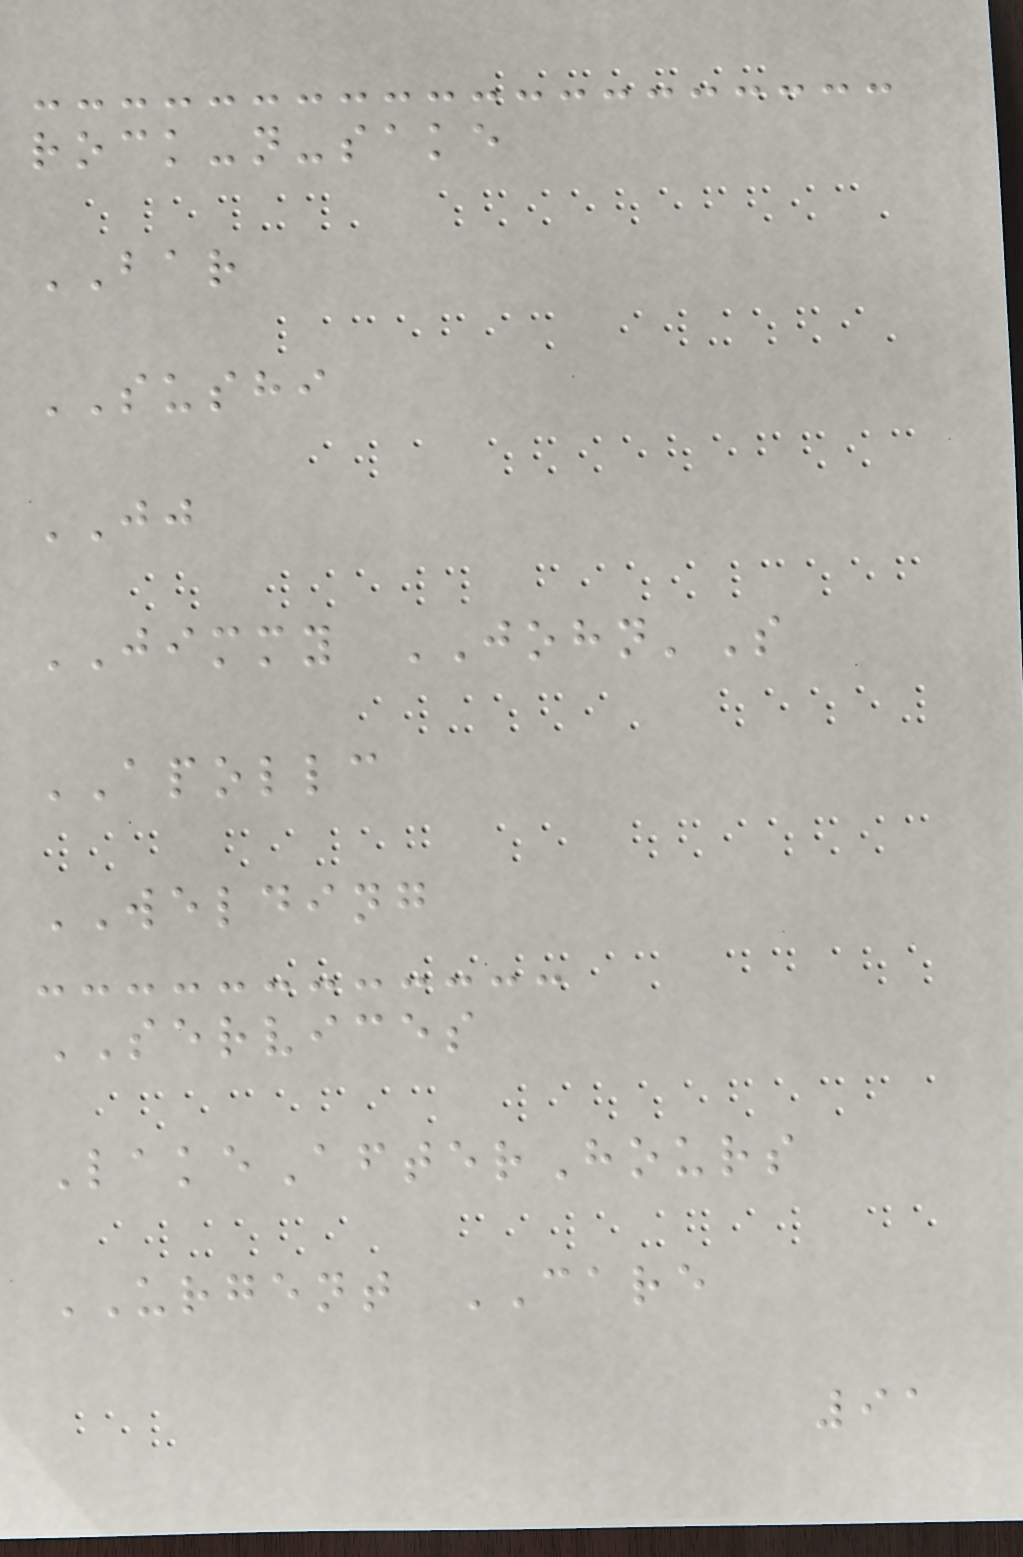rock-n-sake
BAR
SUSHI
JJ
JIMMY JOHN'S
APOLLC
WELDING
SERVICES
LakeAfterHours
URGENT CARE
91
